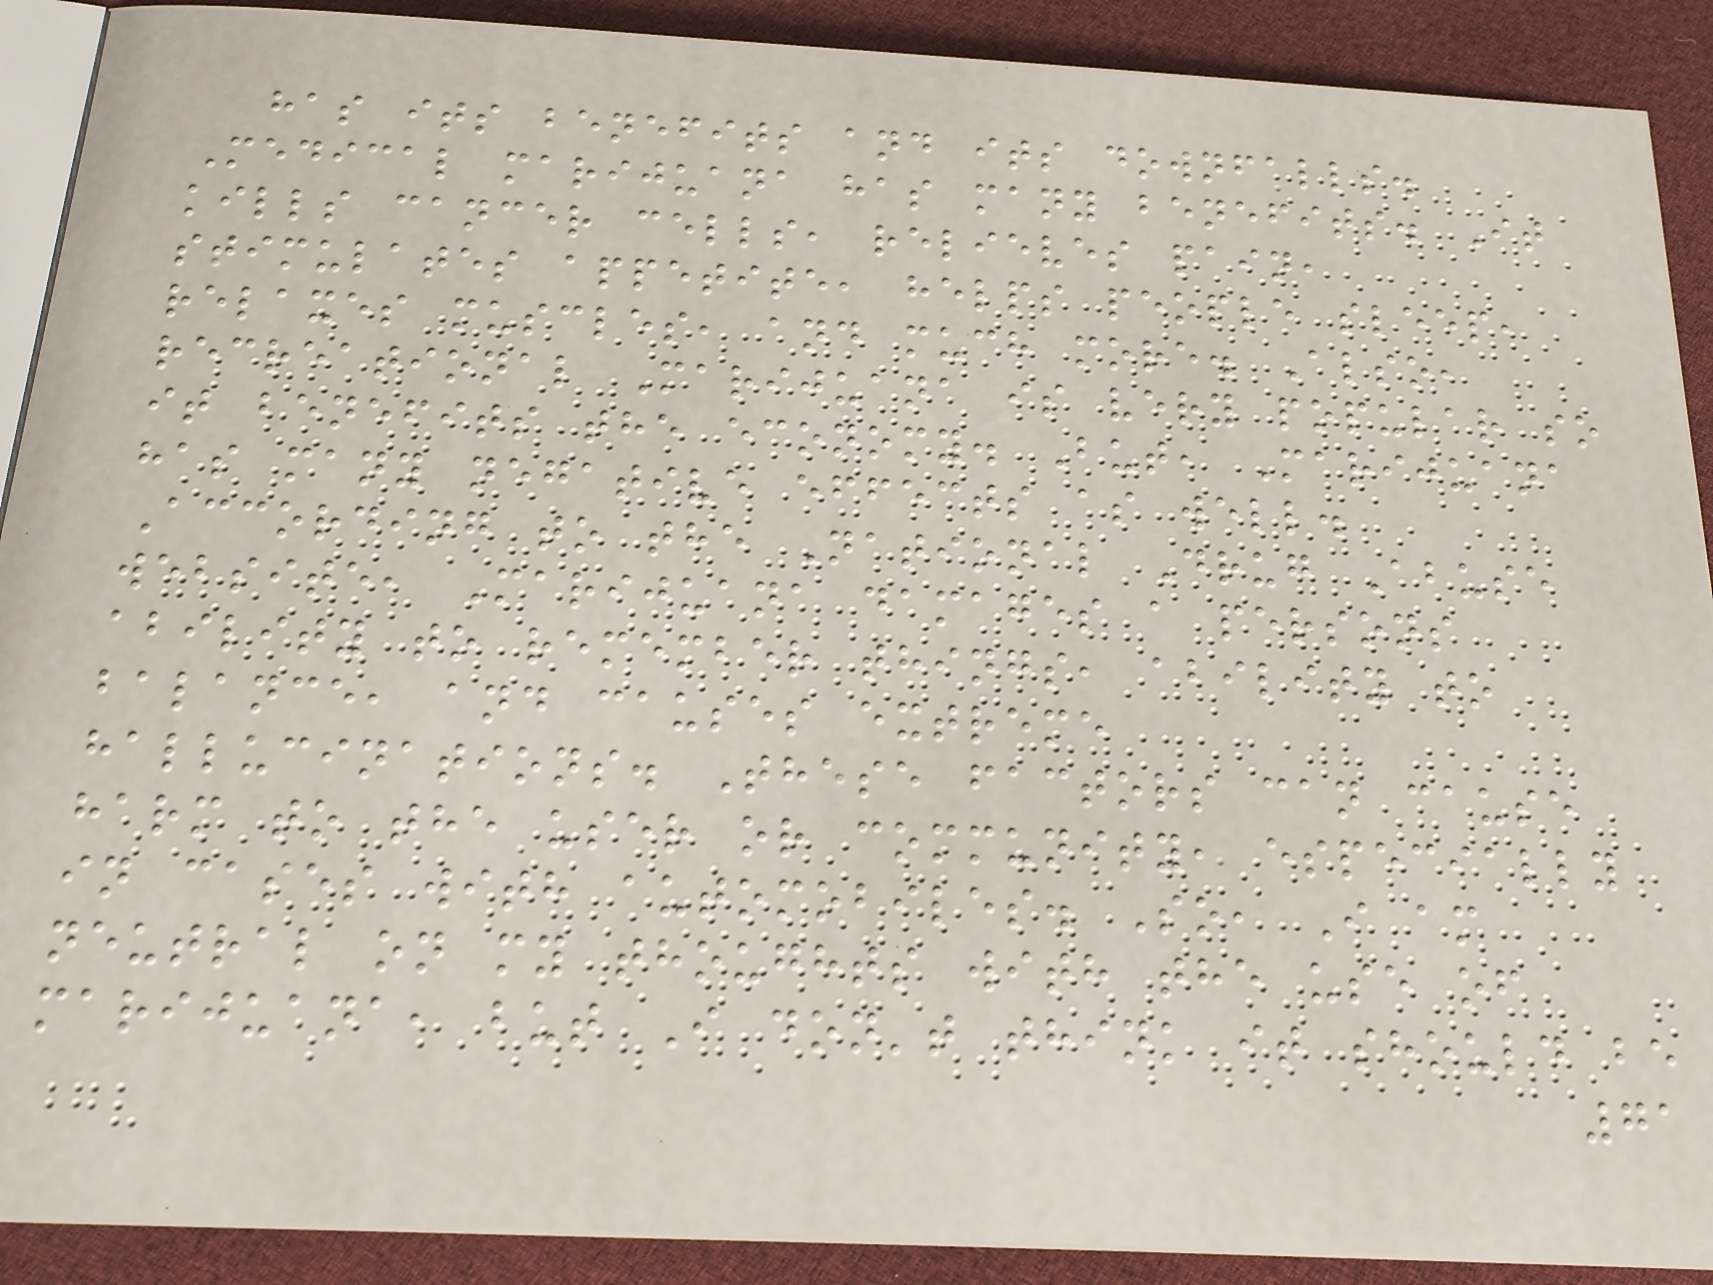has its benefits and its downfalls.
Medical marijuana has many benefits. It
kills cancer cells, relieves pain,
stimulates appetite, helps people sleep,
relaxes muscles, and much more. Also,
recreational Marijuana is very popular so
it benefits the economy. But, Marijuana
has many negative effects as well.
According to the National Drug Abuse
website, Marijuana damages a persons
ability to remember things, ability to
balance, and causes extreme
hallucinations. These factors can cause
harm to the user or community, especially
in cases with automobiles. So, I am
neutral on my thoughts with the use of
marijuana, but I don't think it should be
71
